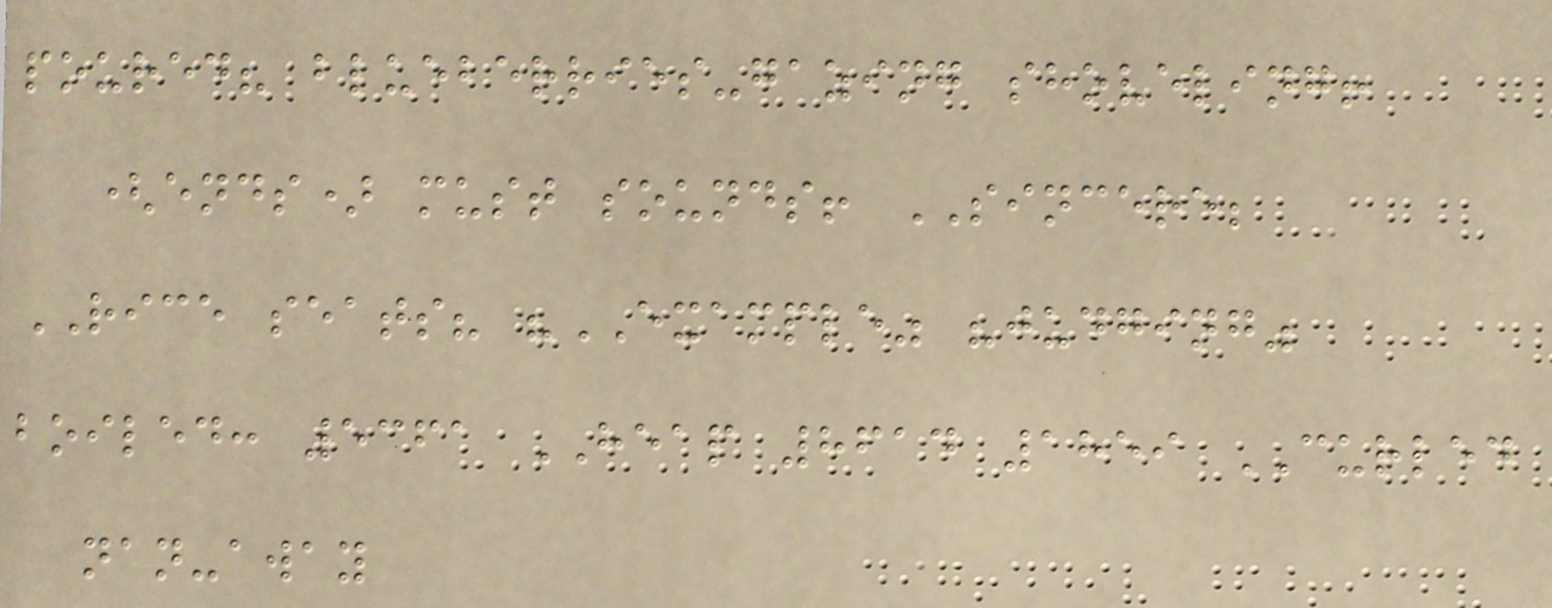poured? blueberries-gazing shoveling!
(ends) must sounds! SINCERE;
RICE seats? "EXAMPLE" "judging"
boiled: 5361 HEAP 8614 1859 CURLED
nan-away
